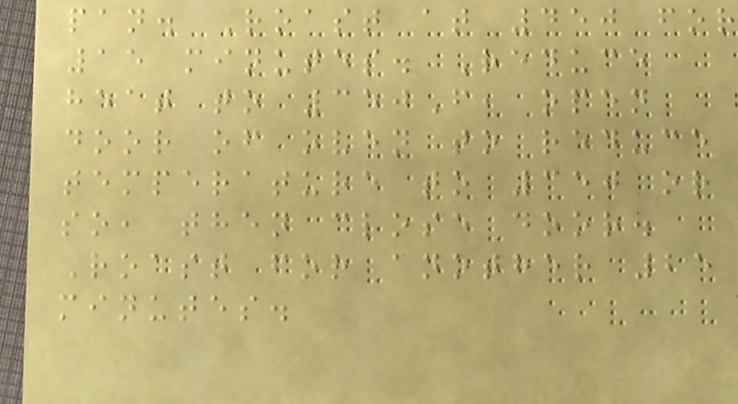pan. Roast at 450 for
15 minutes. Reduce
heat to 350F, open
door of oven to reduce
temperature to 350 or
so, then close door.
Roast for another 25
minutes.
